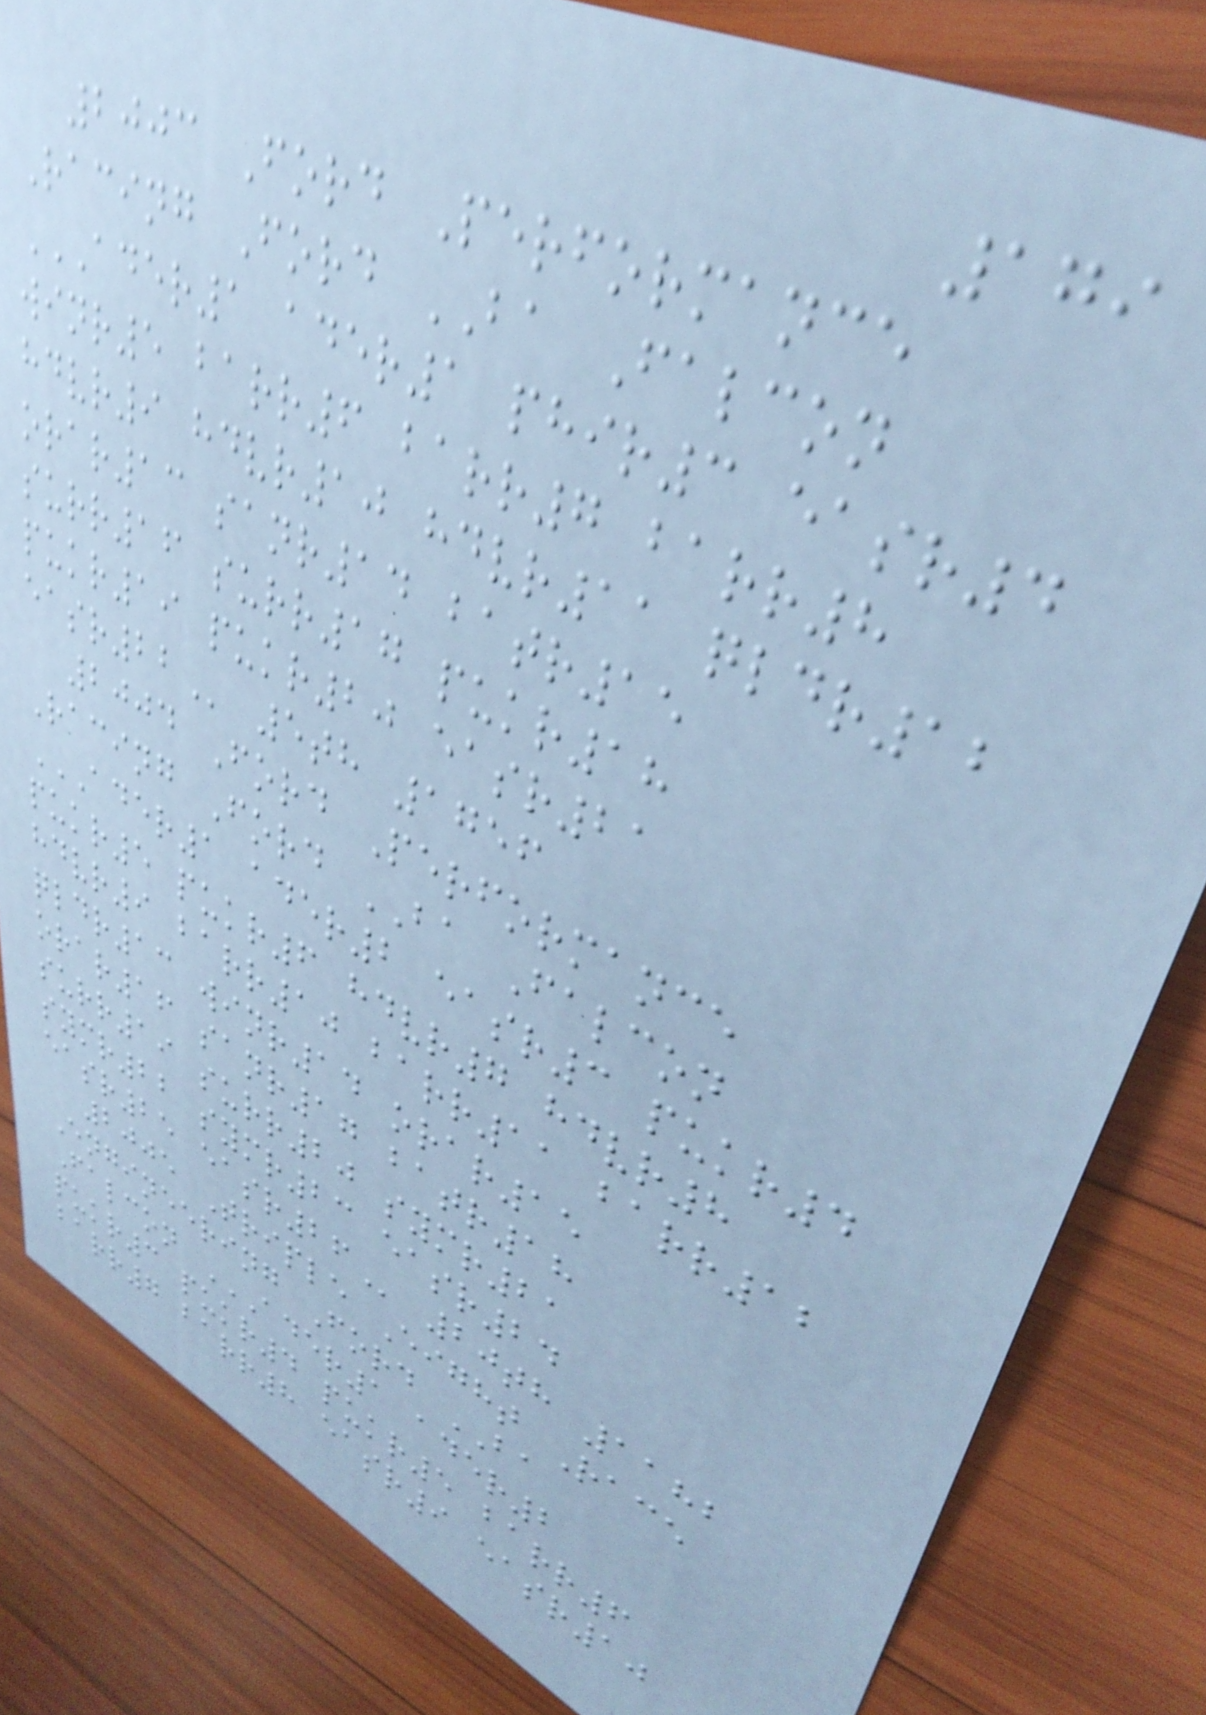179
2003 Ford Performance
Racing Ford BA Falcon
ADER1 ADER1 PHIR3 EASR4
WINR5 BARR6 BARR7 BARR8
HDVR9 HDVR10 HDVR11 QLDR12
ORAR13 SANR14 BATR15
SURR16 SURR17 PUKR18
PUKR19 PUKR20 EASR21
EASR22 5th 1756
2004 Ford Performance
Racing Ford BA Falcon
ADER1 ADER2 EASR3 PUKR4
PUKR5 PUKR6 HDVR7 HDVR8
HDVR9 BARR10 BARR11 BARR12
QLDR13 WINR14 ORAR15
ORAR16 SANR17 BATR18
SURR19 SURR20 SYMR21
SYMR22 SYMR23 EASR24
EASR25 EASR26 20th 1182
2005 Triple Eight Race
Engineering Ford BA
Falcon ADER1 ADER2
PUKR3 PUKR4 PUKR5 BARR6
BARR7 BARR8 EASR9 EASR10
